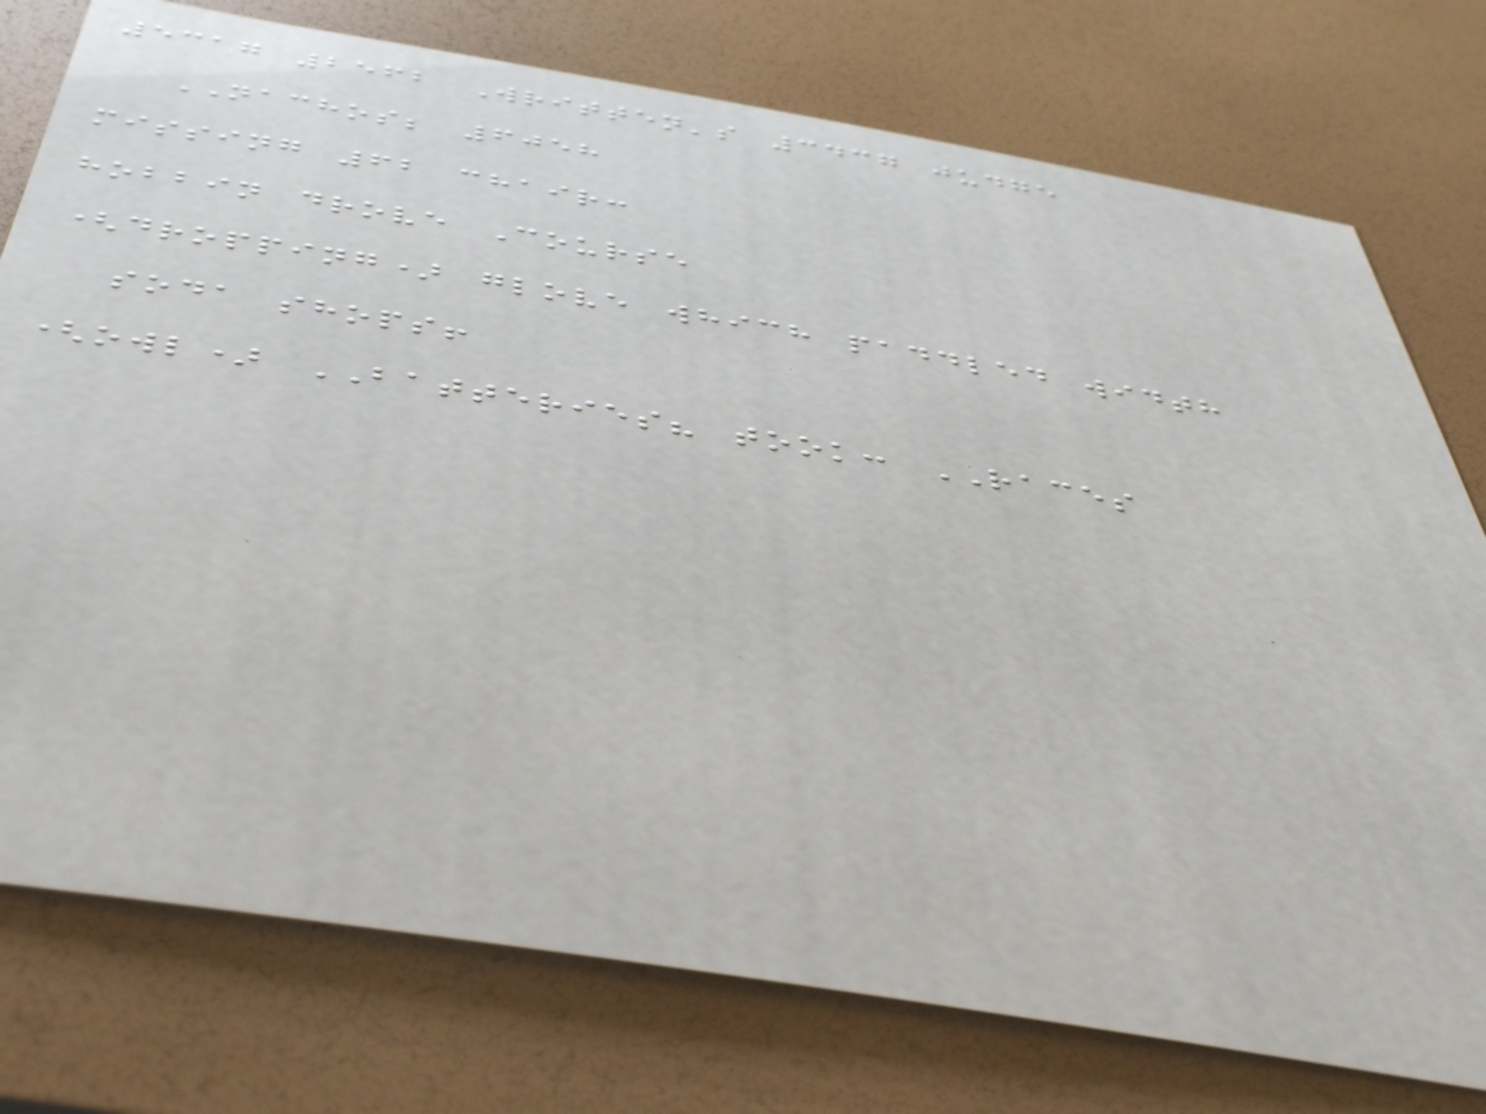5317 2562 Written's 3437 judge
NACHOS; 6058
missing 62 chair:
hobbin drove Course
(dropping) glove which paddled width
soda shops!
(owl) BATTERIES? took: RACES
